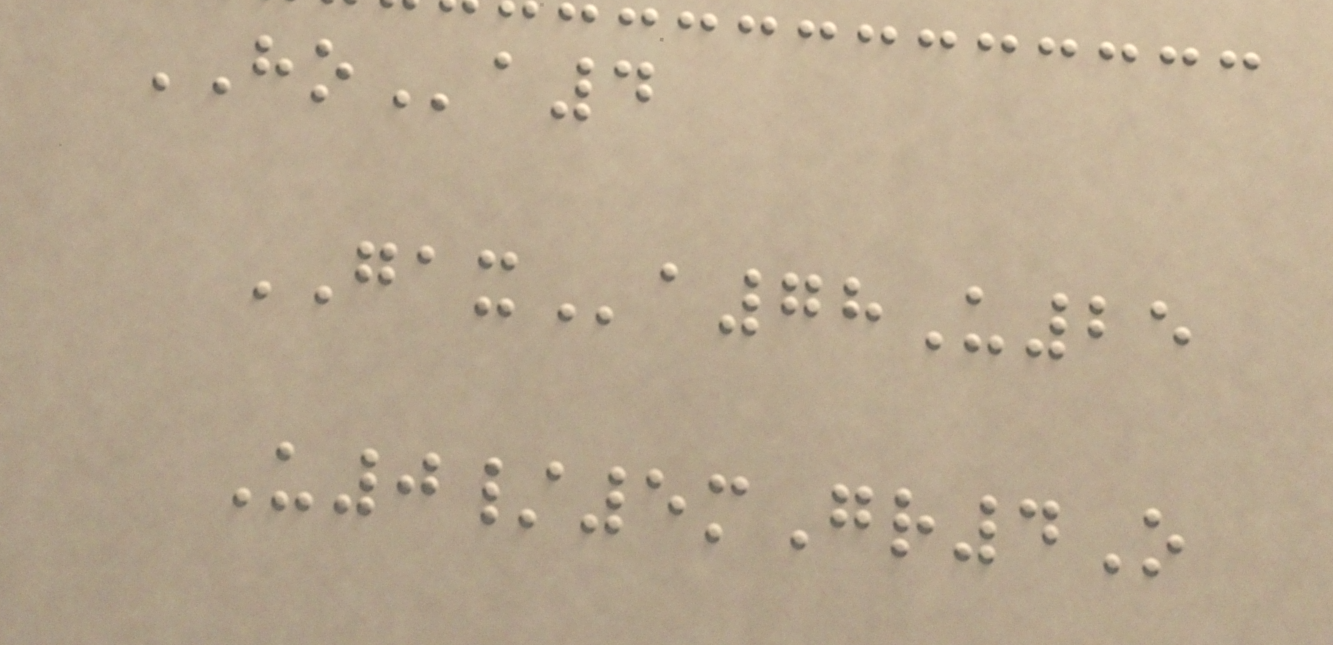HOa4
GAXa78U25
U0/5mGr4O
